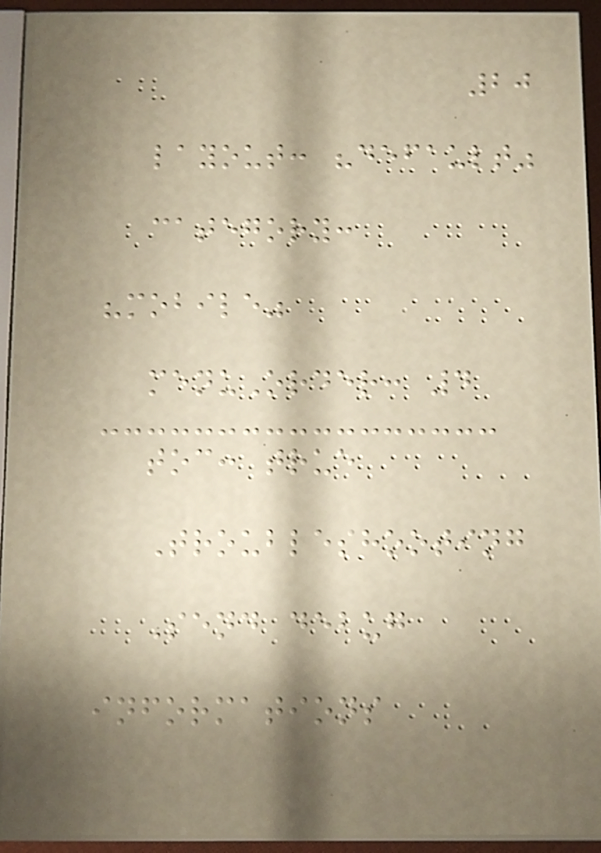20
layout: "default"
category:
"mobile"
menuOrder: 4
toc: true
Troubleshooting
Send debug
informations
